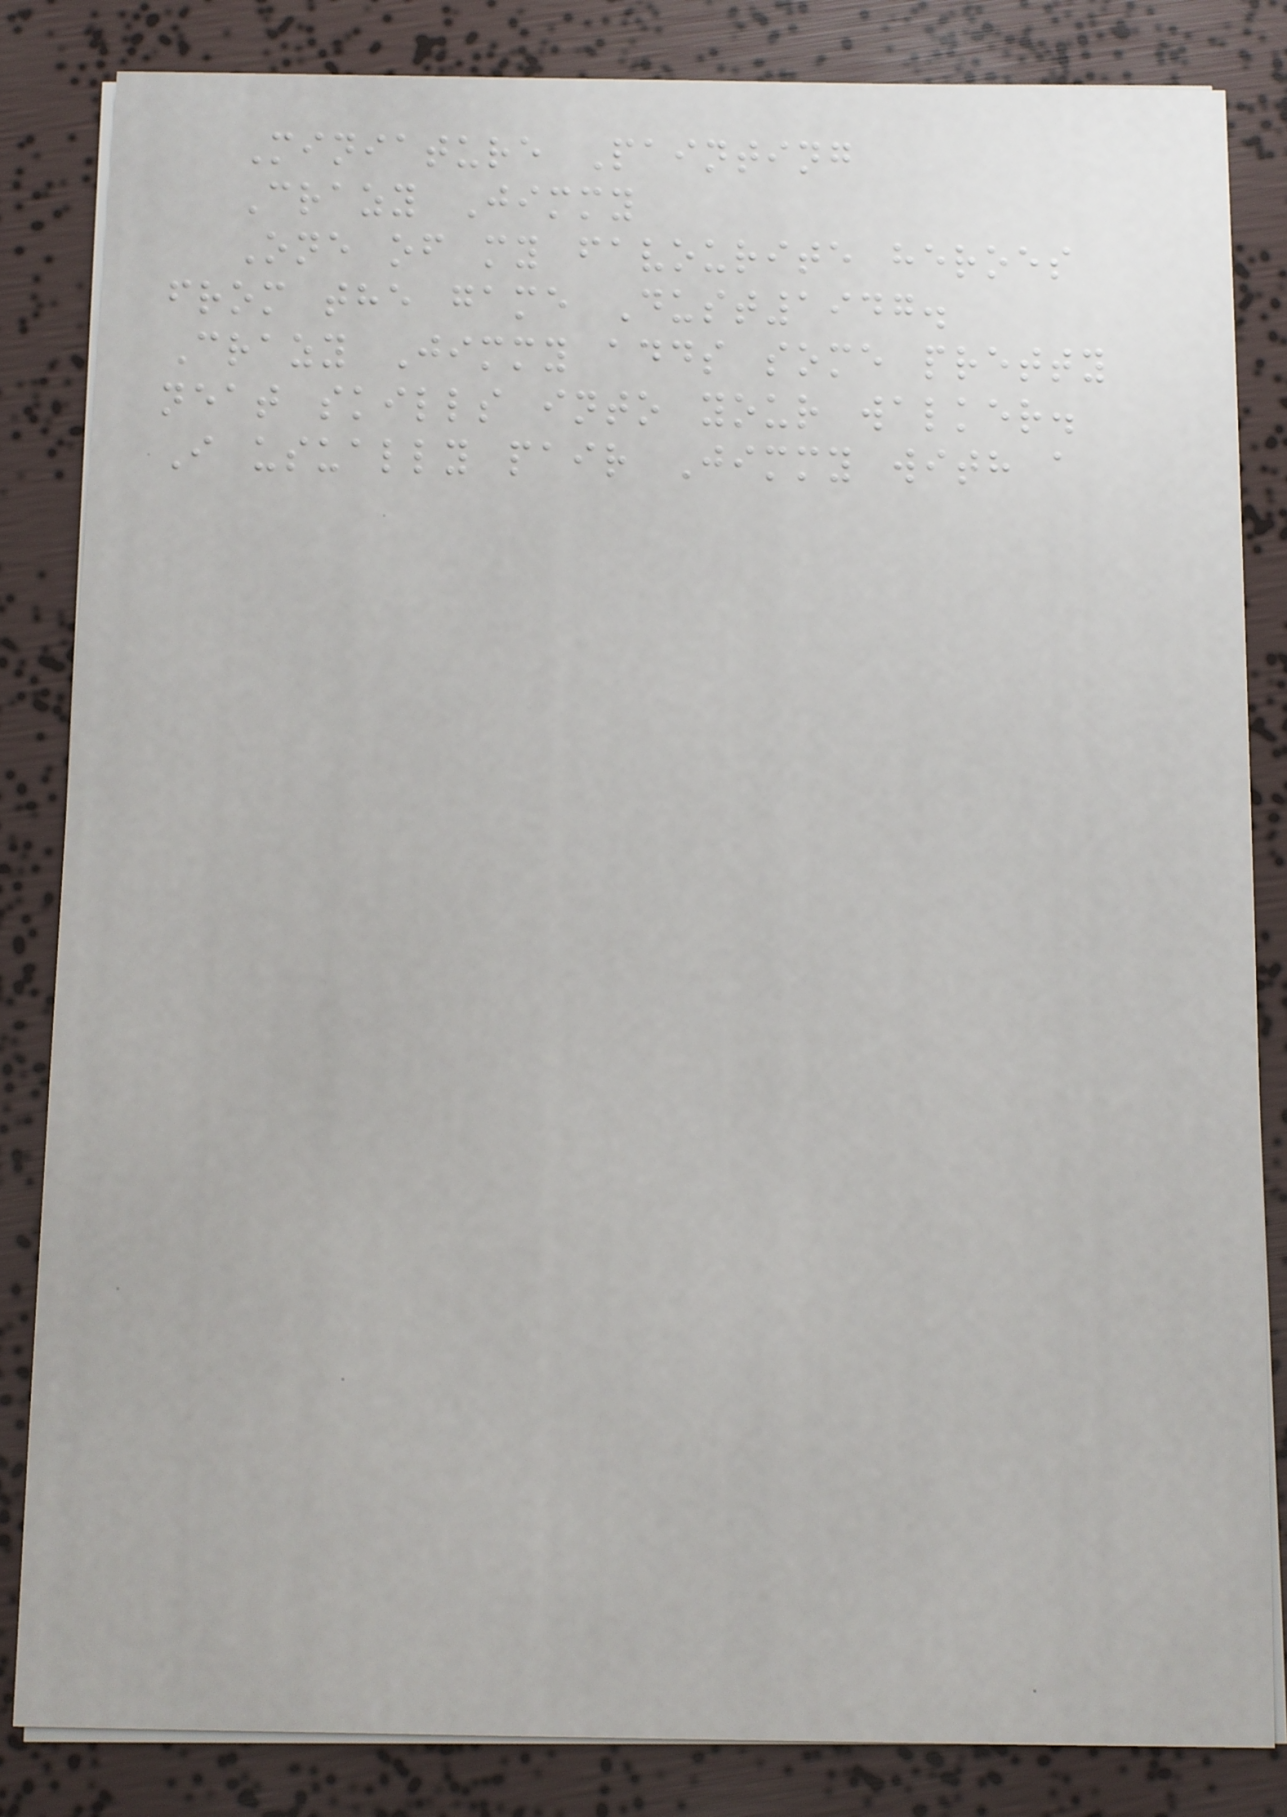Miniature Painting
Crazy Jimmy
One of my favourite heroes
from the game Dust1947.
Crazy Jimmy adds some pretty
neat skills into your walker.
I usually pair Jimmy with a
